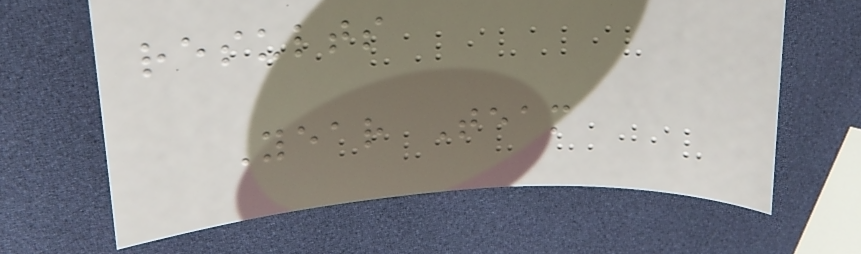results
Year Team
